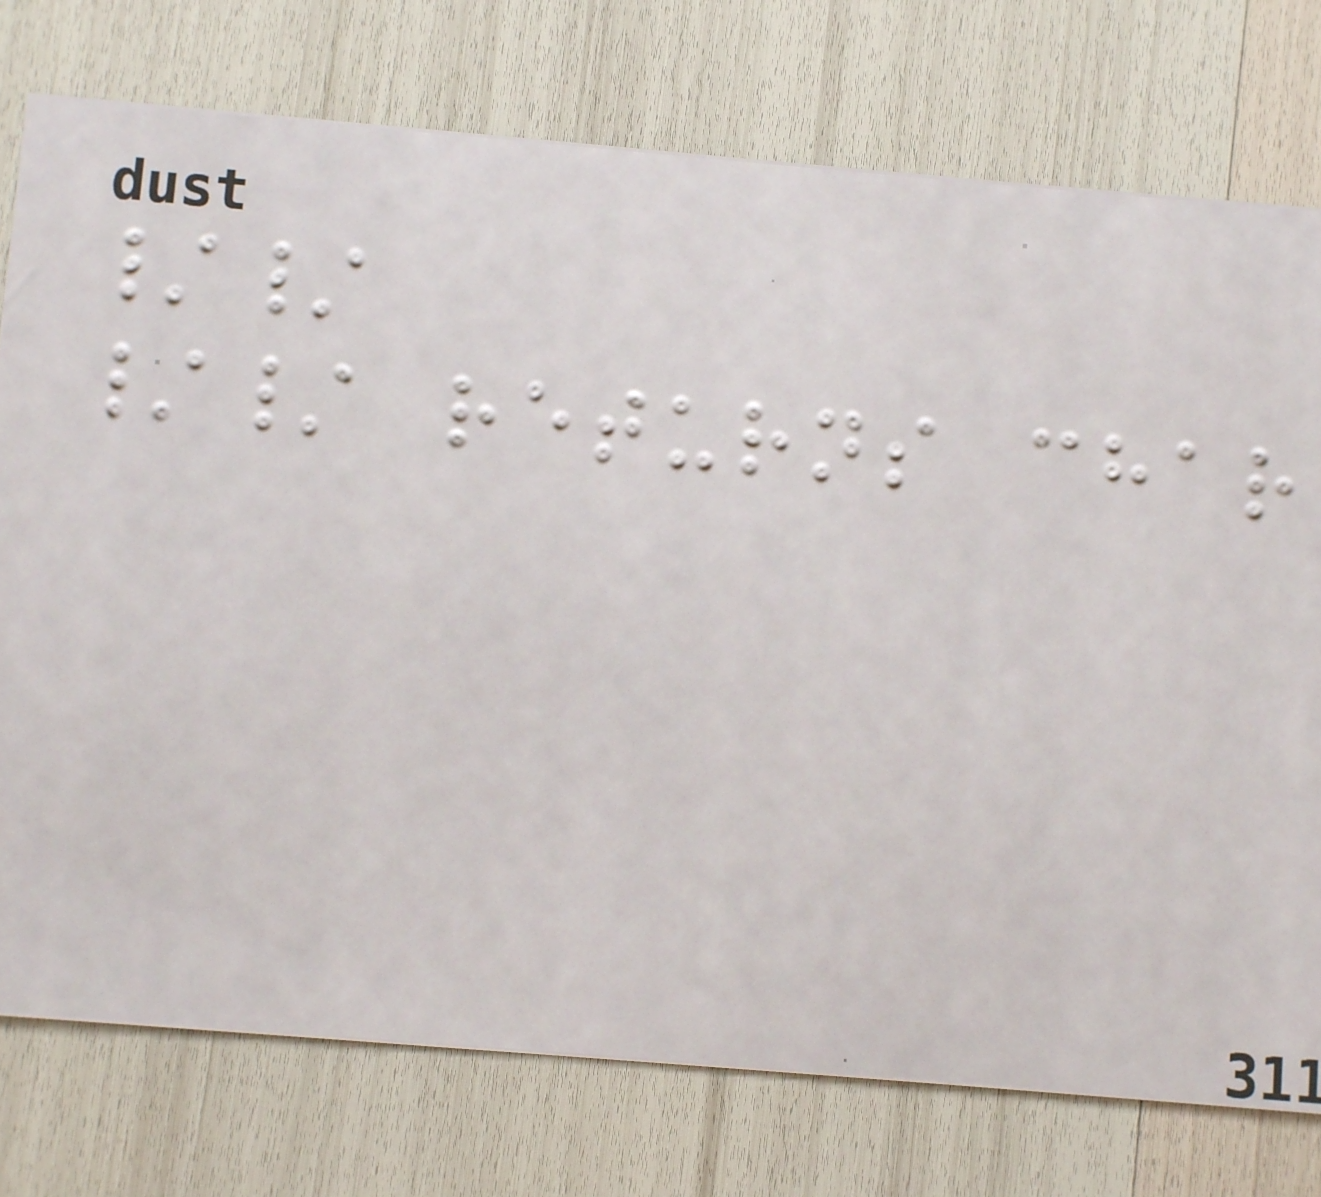//
// returns char
